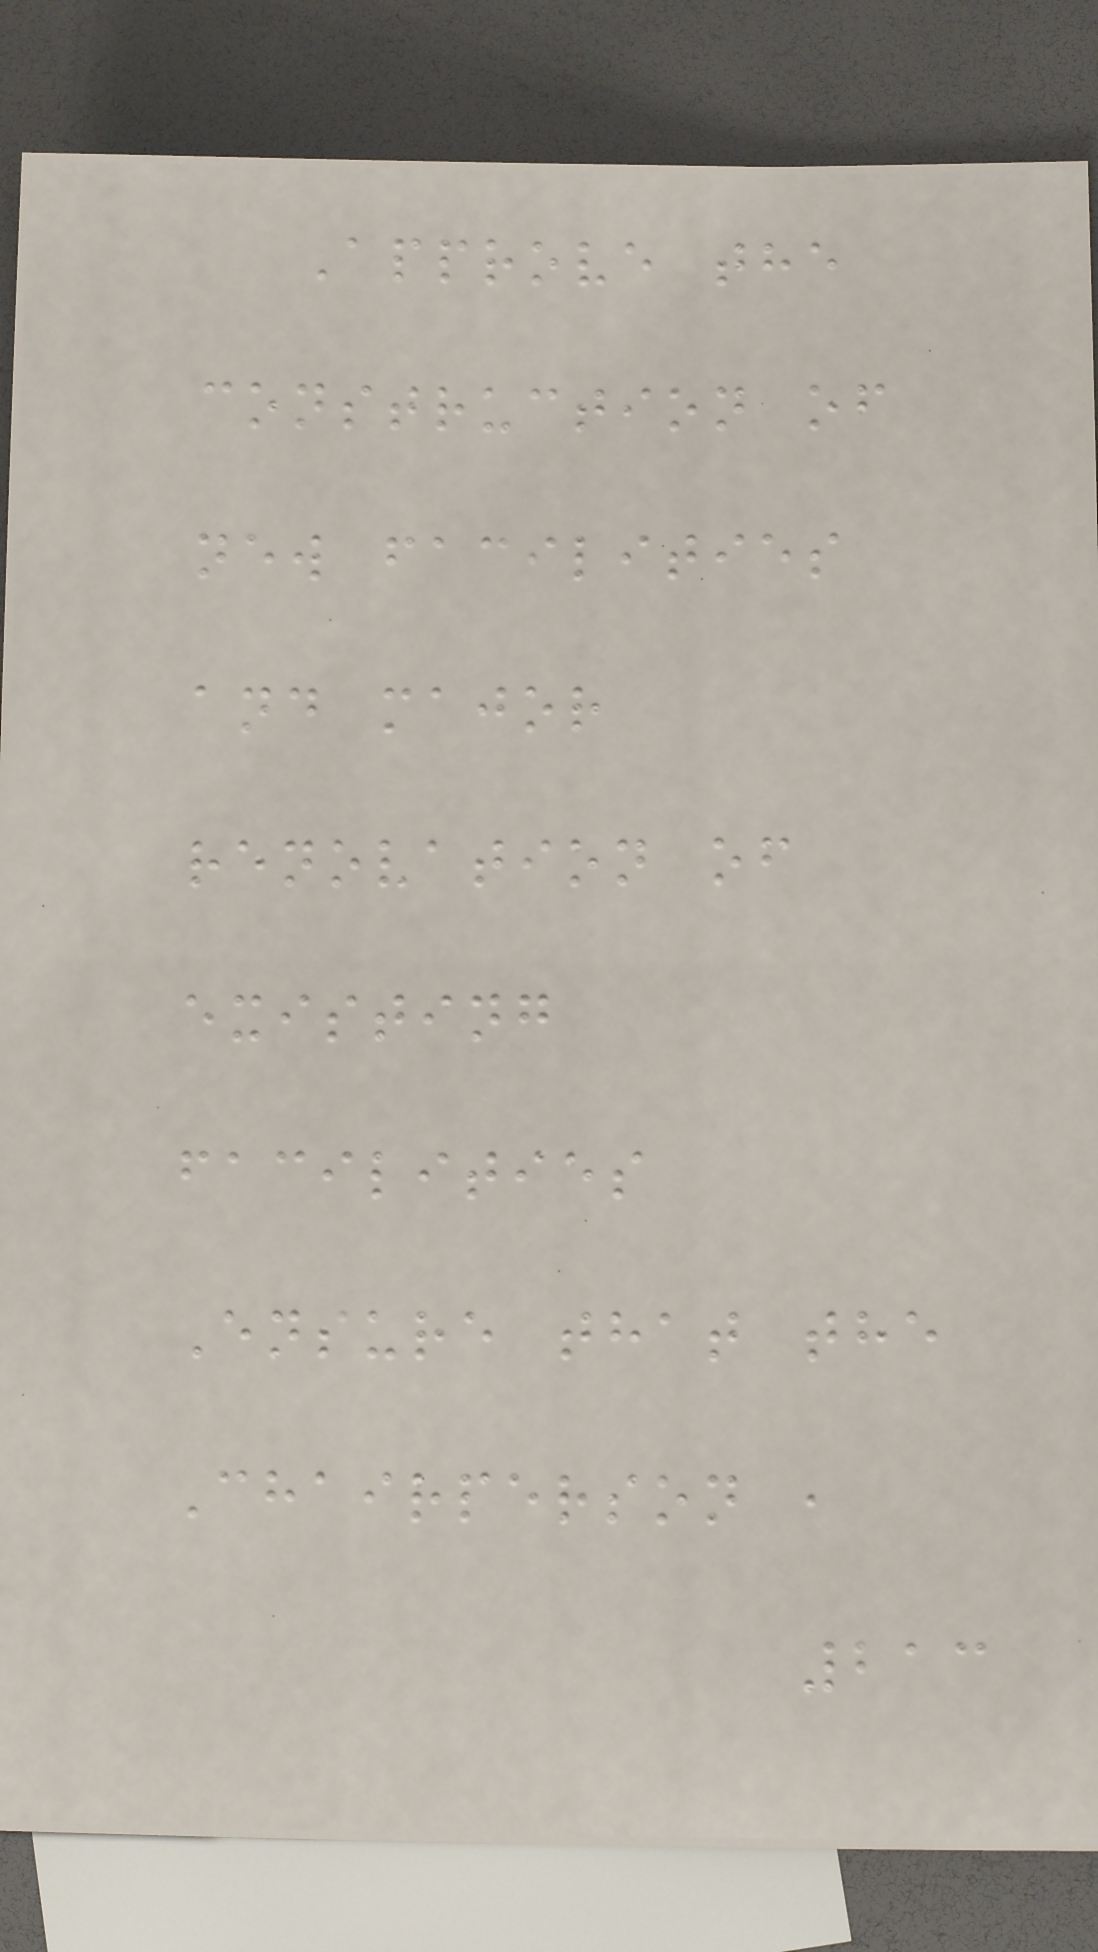Approve the
construction of
new facilities
and major
renovation of
existing
facilities
Ensure that the
Chairperson ,
213
